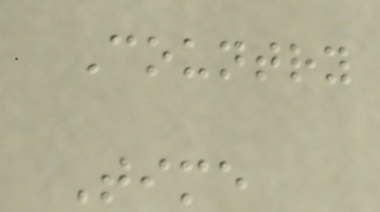Country
Time
